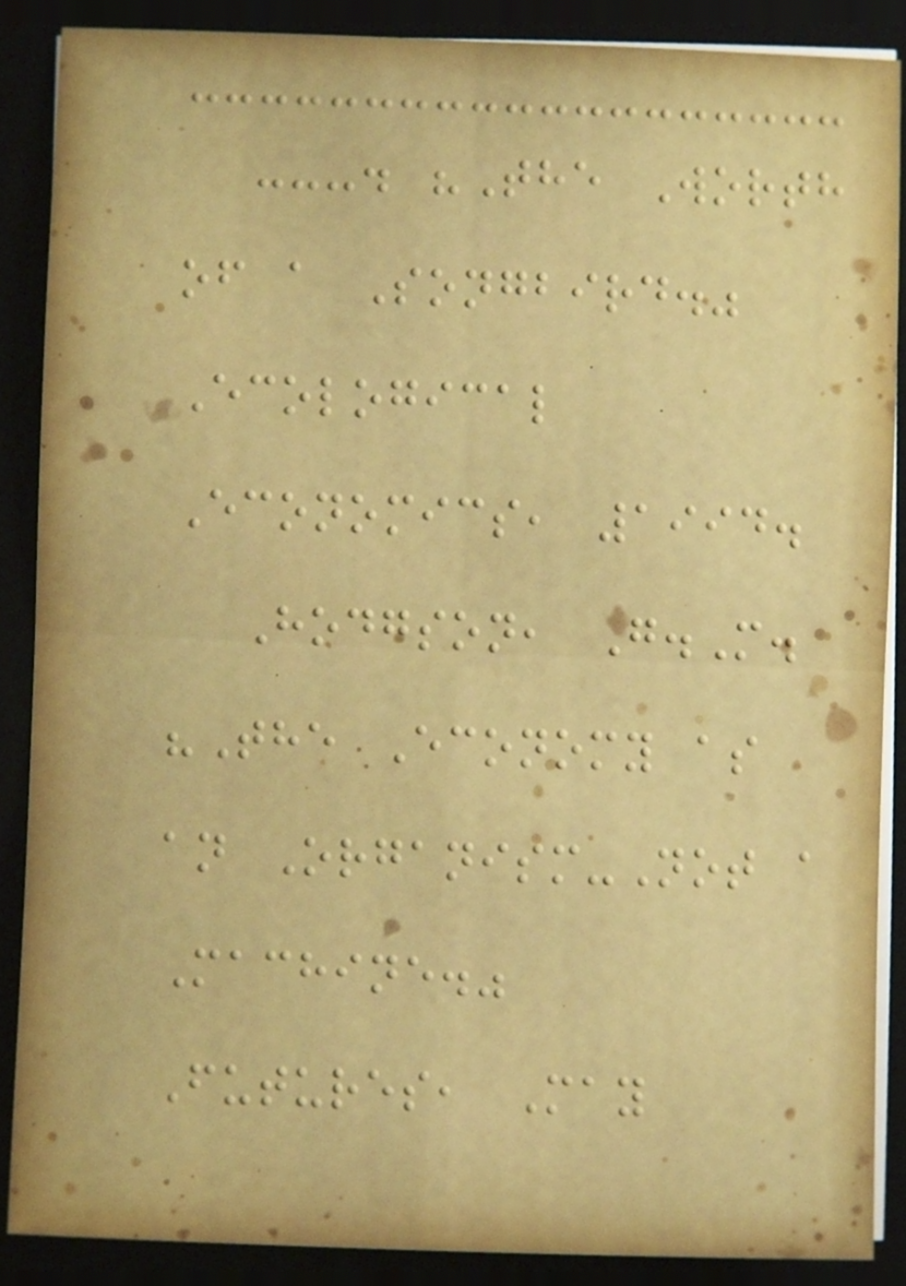---. "The Worth
of a Songbird."
Ecological
Economics, 1994.
Hodgson, G.M.
"The Economy as
an Organism-Not a
Machine."
Futures, May
